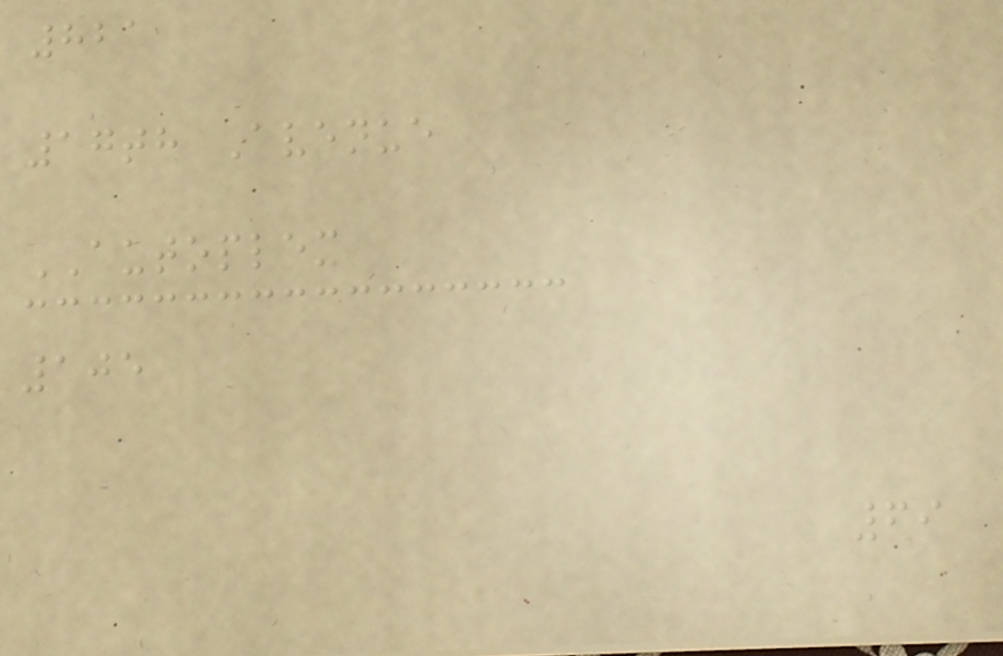821
17th Avenue
AUTOPLEX
105
69
